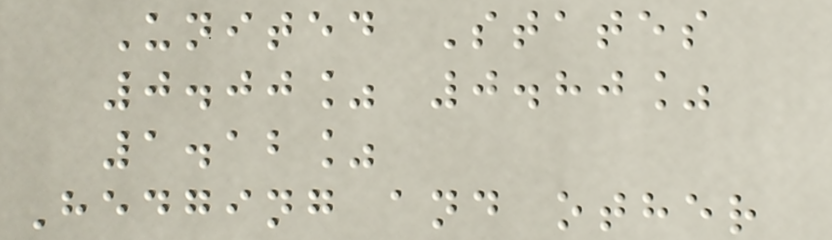United States
0.00% 0.80%
1.12%
Hedging and other
